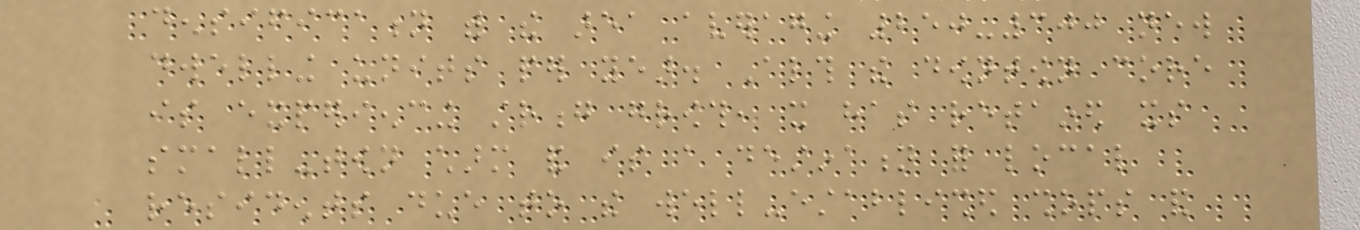densification with the area averaging 250-300 new
dwelling units per year. Although the downtown core
is experiencing strong growth, it has retained its
small-town charm and is a destination for local
residents due to the well-established shops and
